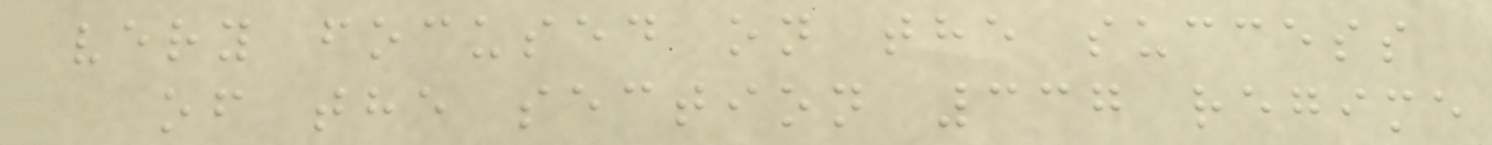very focused on the success
of the section 337 regime
